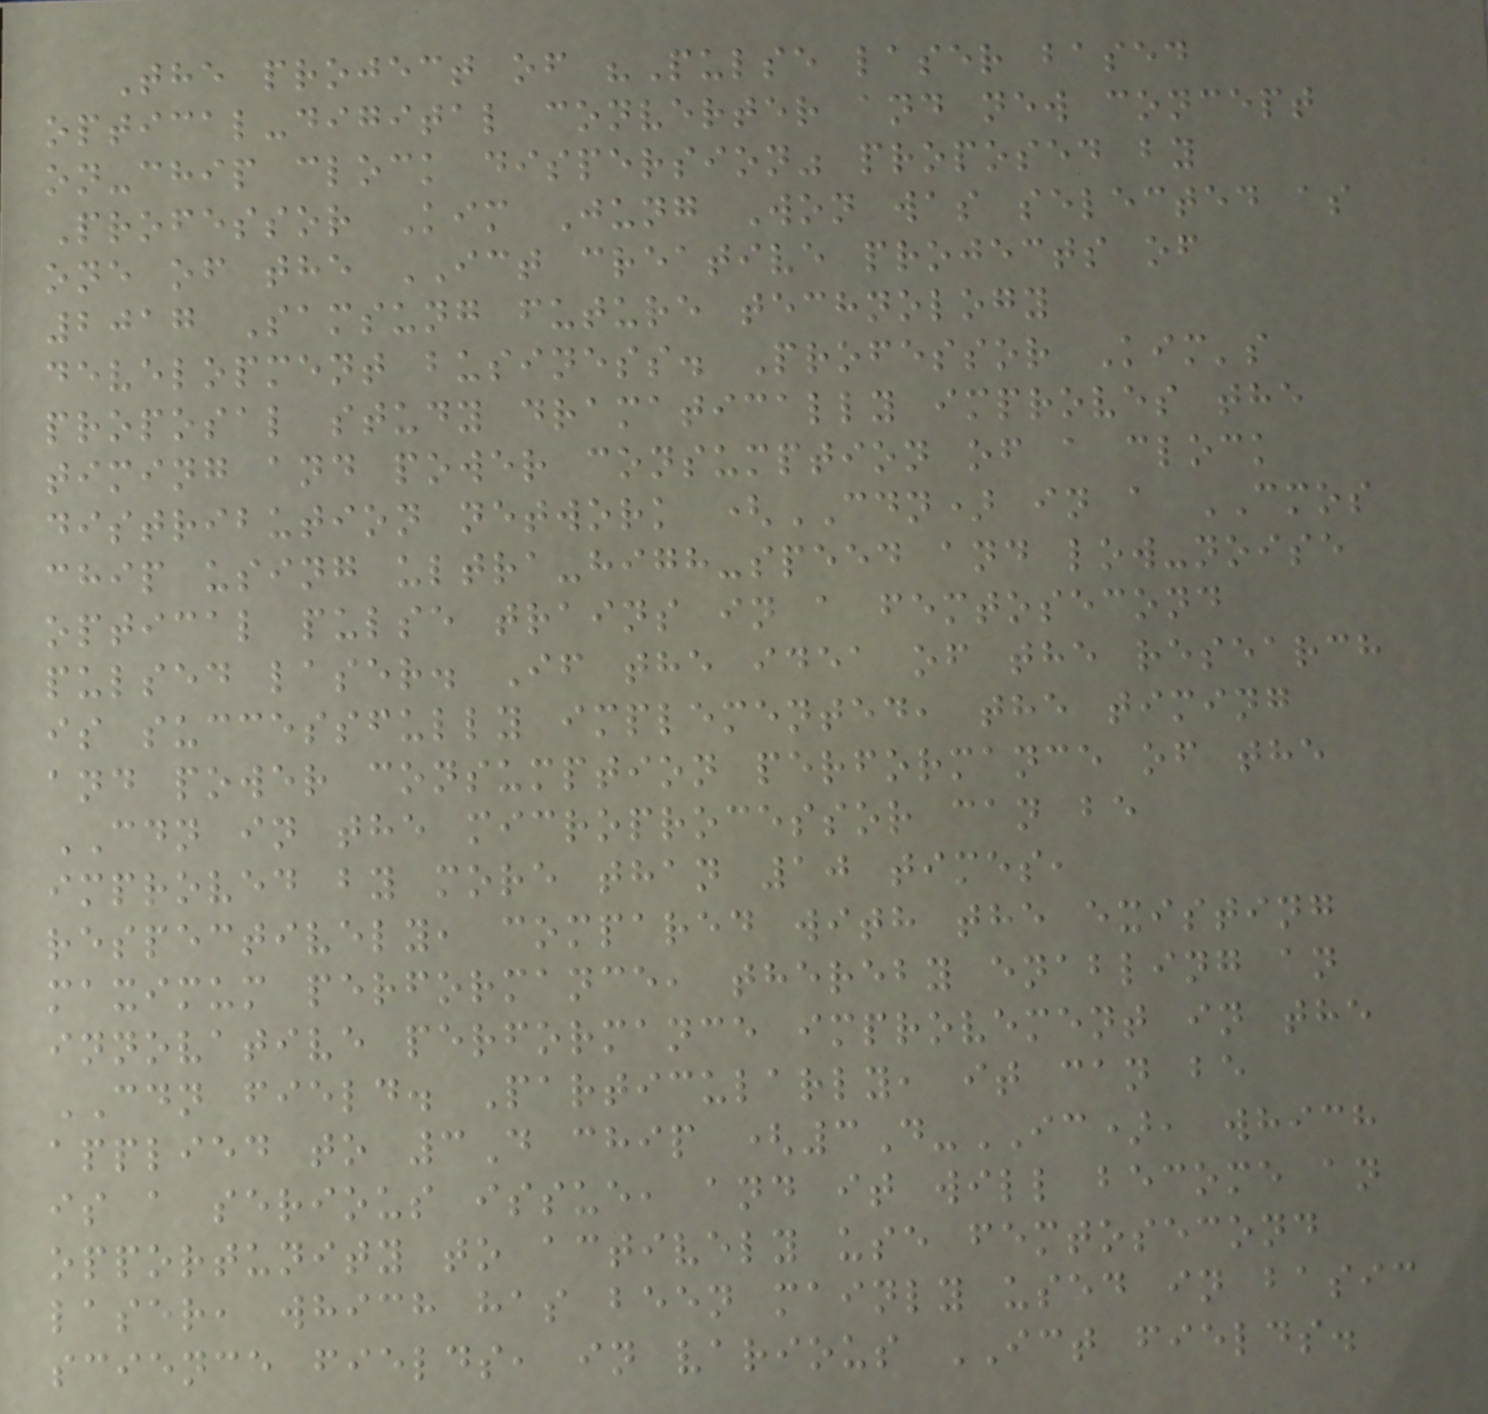The project of "Pulse laser based
optical-digital converter and new concept
on-chip clock dispersion" proposed by
Professor Kim Jung Won was selected as
one of the ICT creative projects of
2017 Samsung future technology
development business. Professor Kim's
proposal study dramatically improves the
timing and power consumption of a clock
distribution network (CDN) in a CMOS
chip using ultra-high-speed and low-noise
optical pulse trains in a femtosecond
pulsed laser. If the idea of the research
is successfully implemented, the timing
and power consumption performance of the
CDN in the microprocessor can be
improved by more than 10 times,
respectively, compared with the existing
maximum performance, thereby enabling an
innovative performance improvement in the
CDN field. Particularly, it can be
applied to 3D chip (3D-IC), which
is a serious issue, and it will become an
opportunity to actively use femtosecond
laser, which has been mainly used in basic
science fields, in various ICT fields.
